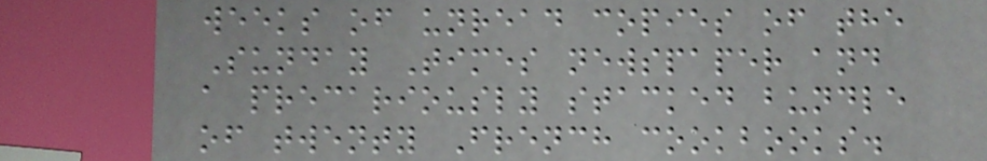weeks of unread copies of the
Sunday Times newspaper and
a precariously stacked bundle
of twenty French cookbooks.
